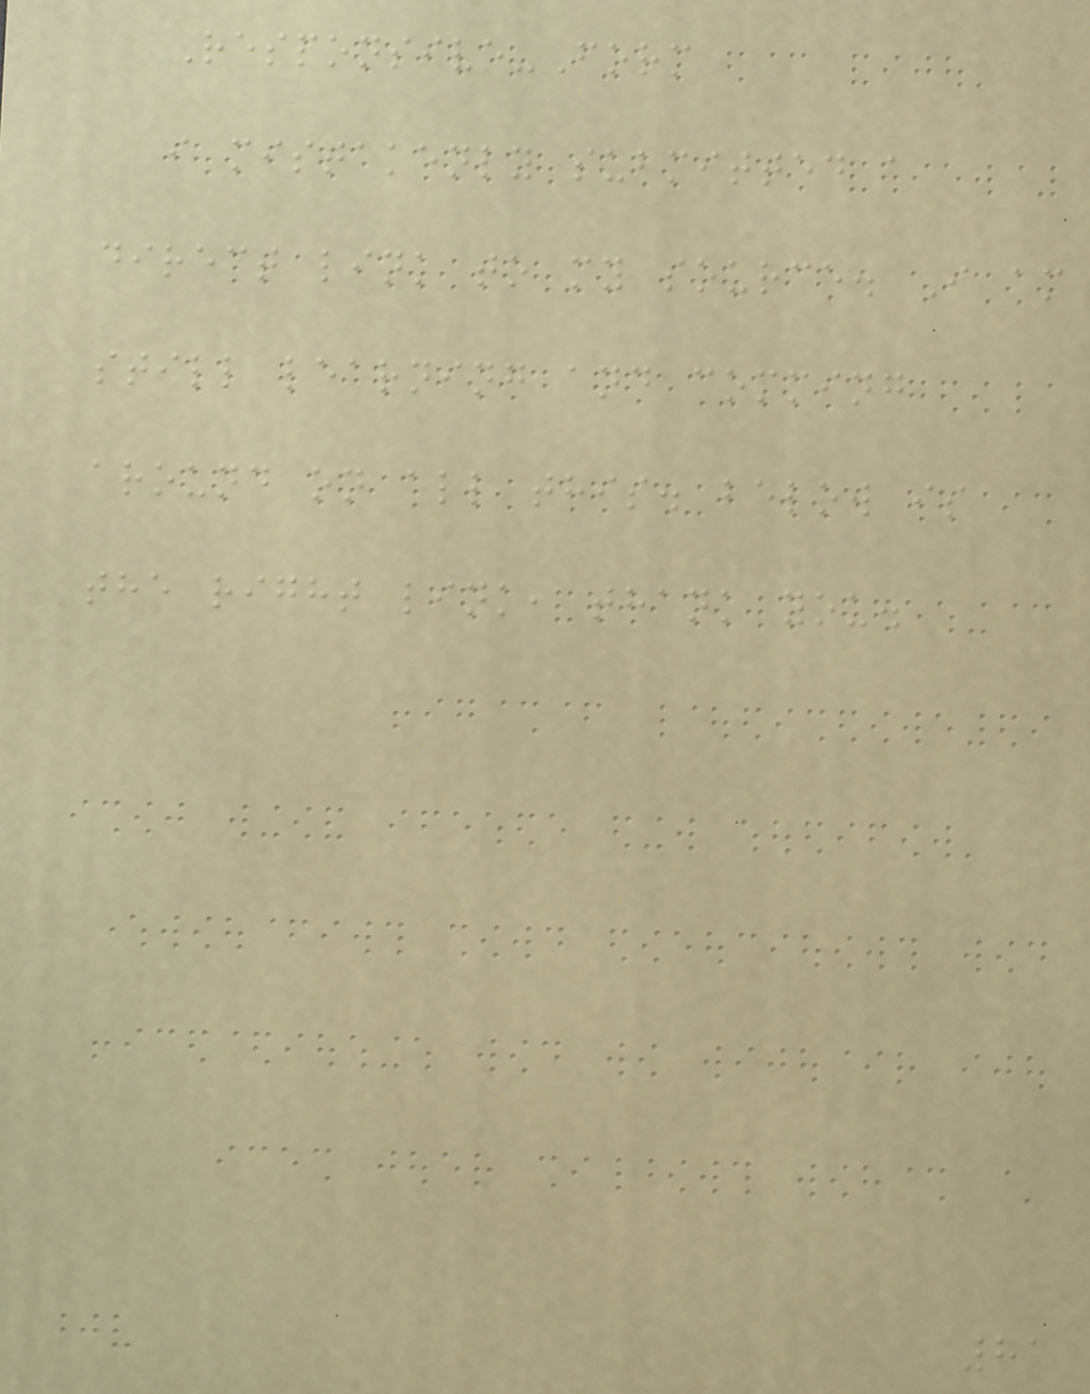Responsive-Form
i mistakenly submitted a
direct link to my source. I am
still learning and comming
around on all this. below is
the right link, thank you.
81
